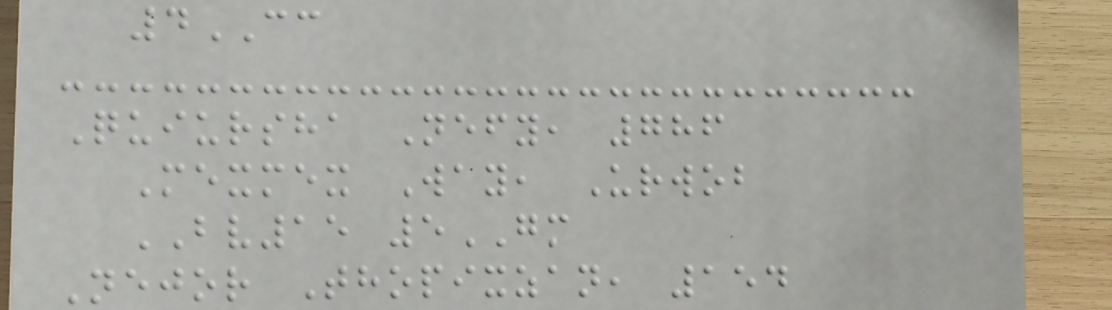4CC
Quiursha Nefy, 786
Mexmex Way, Urwob
BV15 5GM
Nejor Thopixzan, 154
